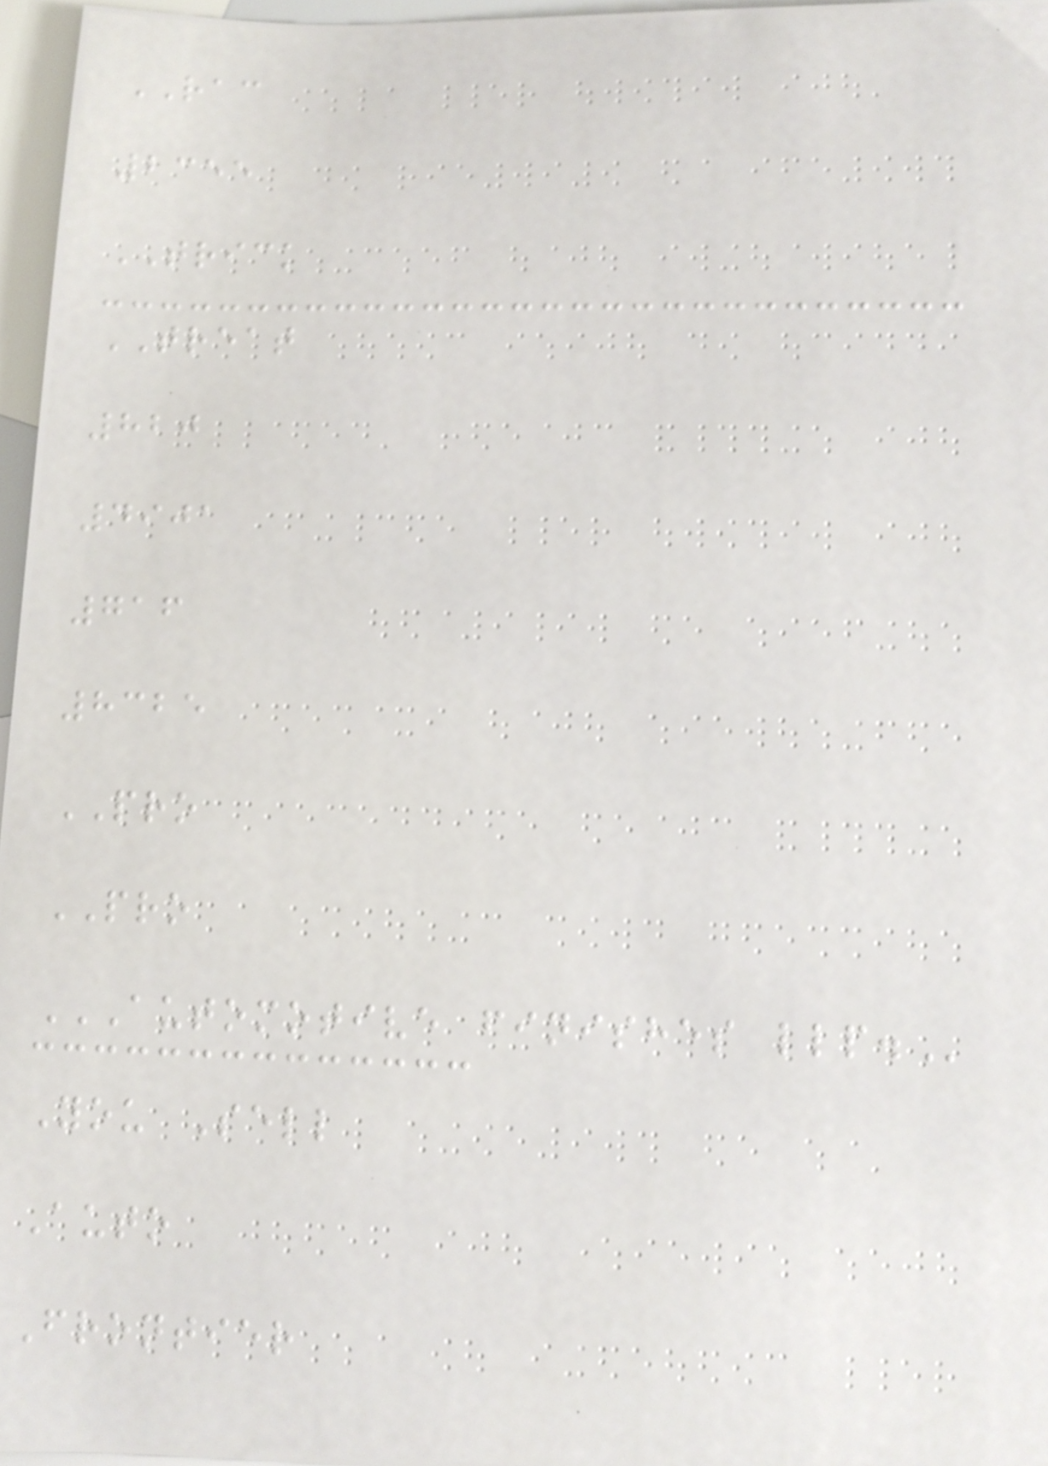RAC
2355
TRICK
TREAT
820
4901
716
8325
PRO
PRO
AUTOMOTIVE FINISHES LLP.
You Sell
Auto
Frontier
